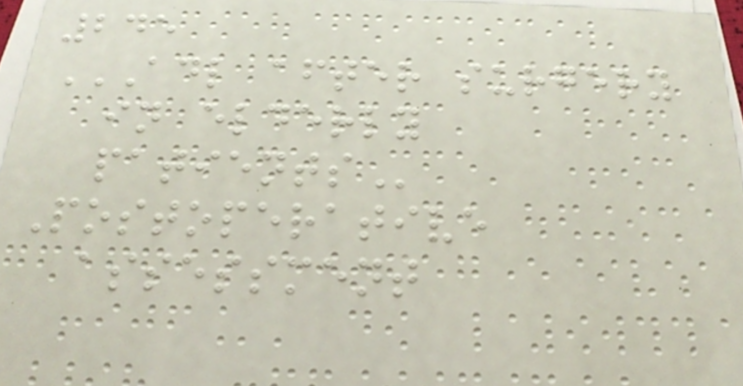245
ADL AFTER SURGERY
IN ELDERLY
PATIENTS
Postoperative
assessment
